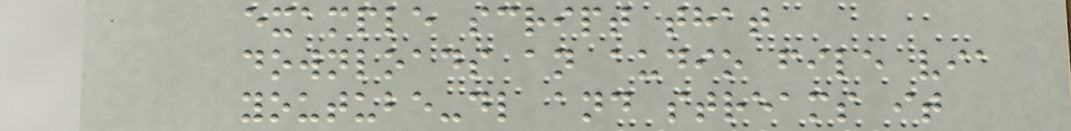example script that
downloads an audio file via
youtube-dl and streams it
